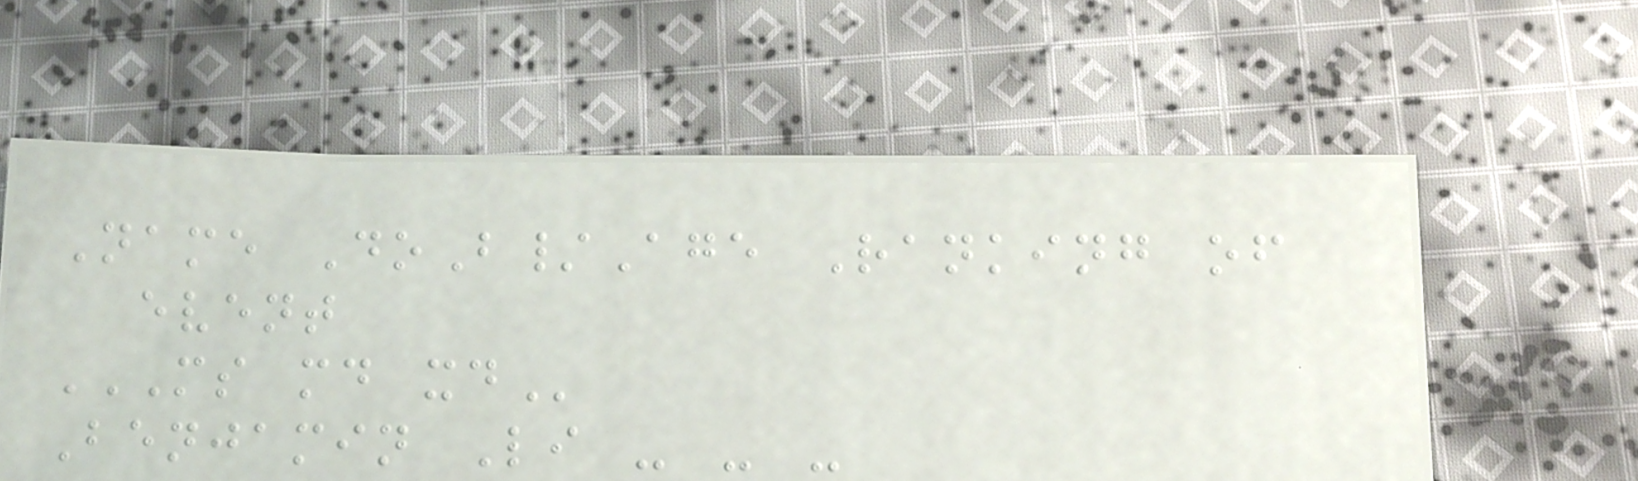Name DoB/Age Ranking of
event
MS MD XD
Benjamin Li - - -
